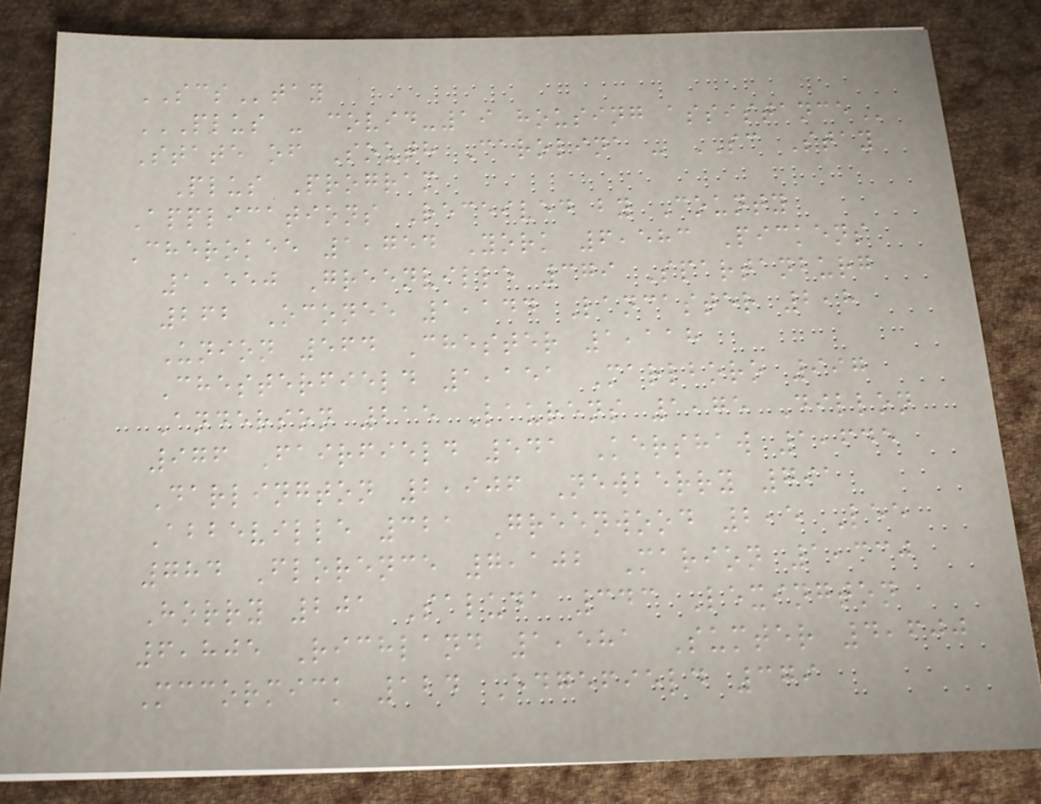SCStay
PLUS - COVID-19 HOUSING ASSISTANCE
State of South Carolina - SC Stay
Plus Program
Applications Received by County
Cherokee 1,754 York 6,583 Pickens
1,550 Greenville 379 Spartanburg
262 Oconee 1,144 Lancaster 2,8
Union 564 Chester 1,118
Chesterfield 1,151 Marlboro 997
Anderson 215 Laurens 1,75 Dillon
976 Fairfield 541 Kershaw 1,645
Darlington 2,906 Newberry 791
Abbeville 321 Greenwood 2,5 Lee
784 Florence 7,102 Marion 1,330
Horry 201 Saluda 343 Lexington
6,805 Richland 1,581 Sumter 4,600
Mccormick 124 Edgefield 379
